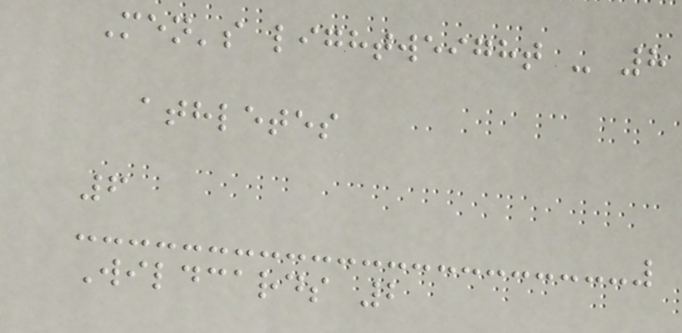Men's lightweight - 8
athletes
6
Wildcards 2
